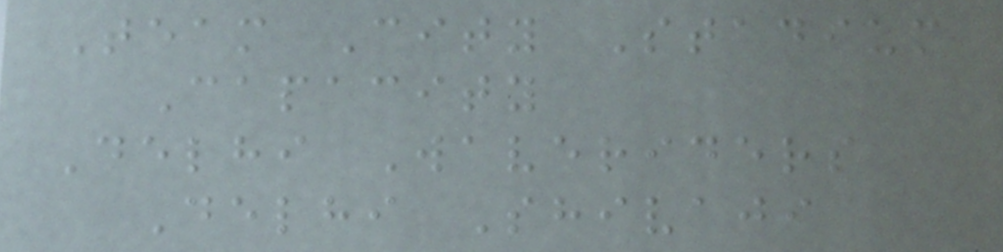Team City Stadium
Capacity
Delhi Waveriders
Delhi Shivaji
